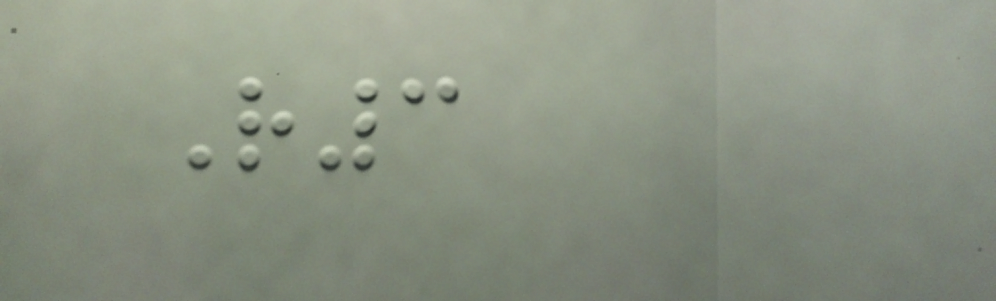R3
